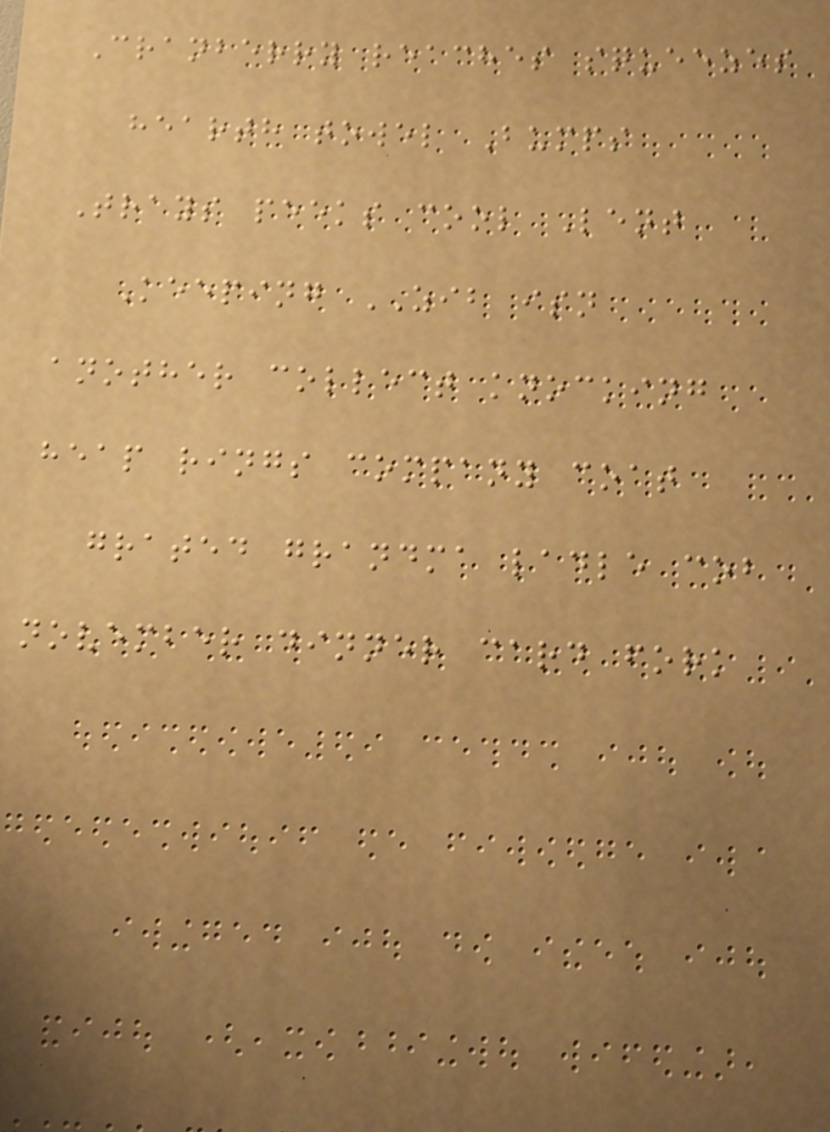Cranberry reaches squeezes
hearth towel Bumps
Trays peeks cool Lent
Keeping ZIB isn
another collect knocking
heap rings company coat
grated grandma ladle cob
november dinner card fork
